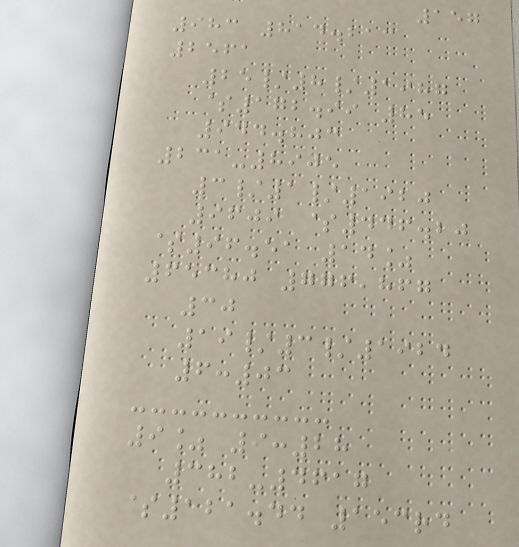157
983 814.213
2561
25/8/1987
$172.99 85
944.803
231-8905
3/1/1920
9609 $446.20
$96.51 14%
65380 776,867
30
19/3/1924
6:03
9% 9:28
382-4617
$121.44 153rd
